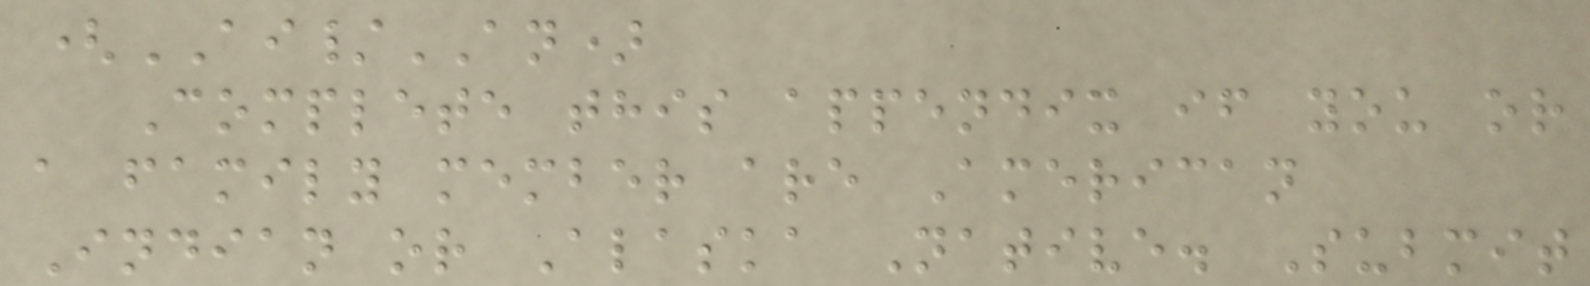(AI/AN)
Complete this appendix if you or
a family member are American
Indian or Alaska Native. Submit
